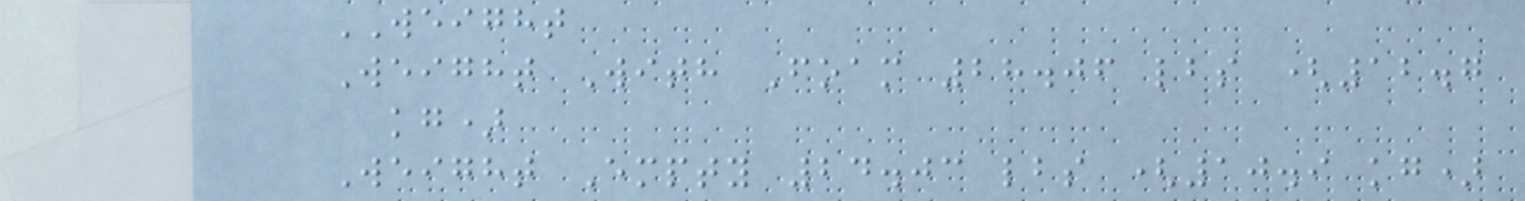WEIGHT
Weight With Foam 28.06 lbs (12.7
kg)
Weight Empty 24.03 lbs (10.9 kg)
